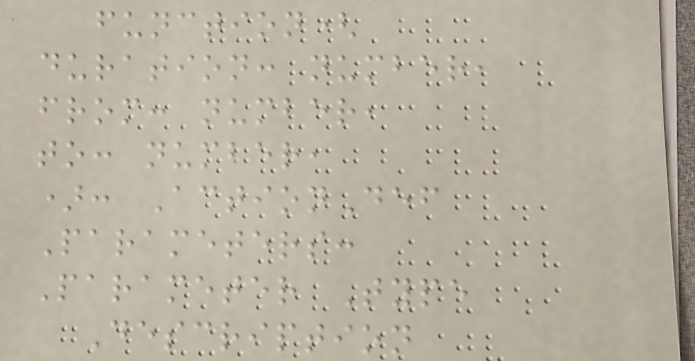function(
duration: number,
from: number,
to: number,
): ActionDef
Parameters:
Parameter Type
Description
